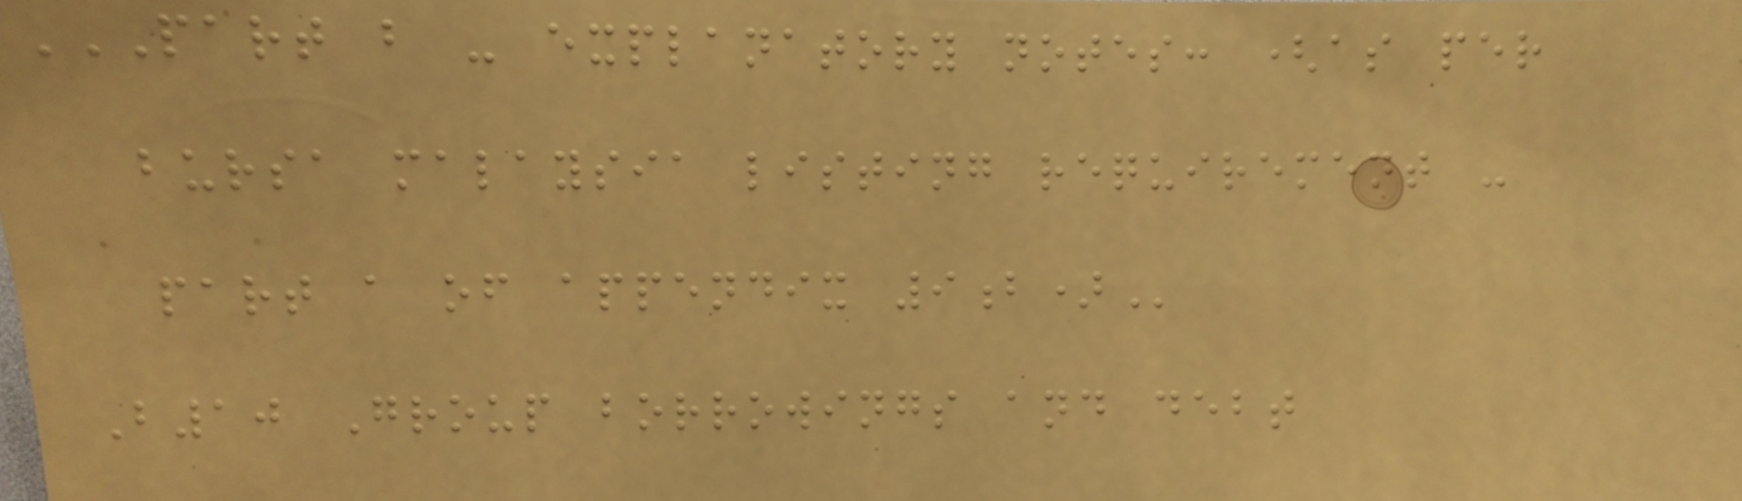PART B - EXPLANATORY NOTES: (AS PER
BURSA MALAYSIA LISTING REQUIREMENT -
PART A OF APPENDIX 9B)
B10 Group borrowings and debt
